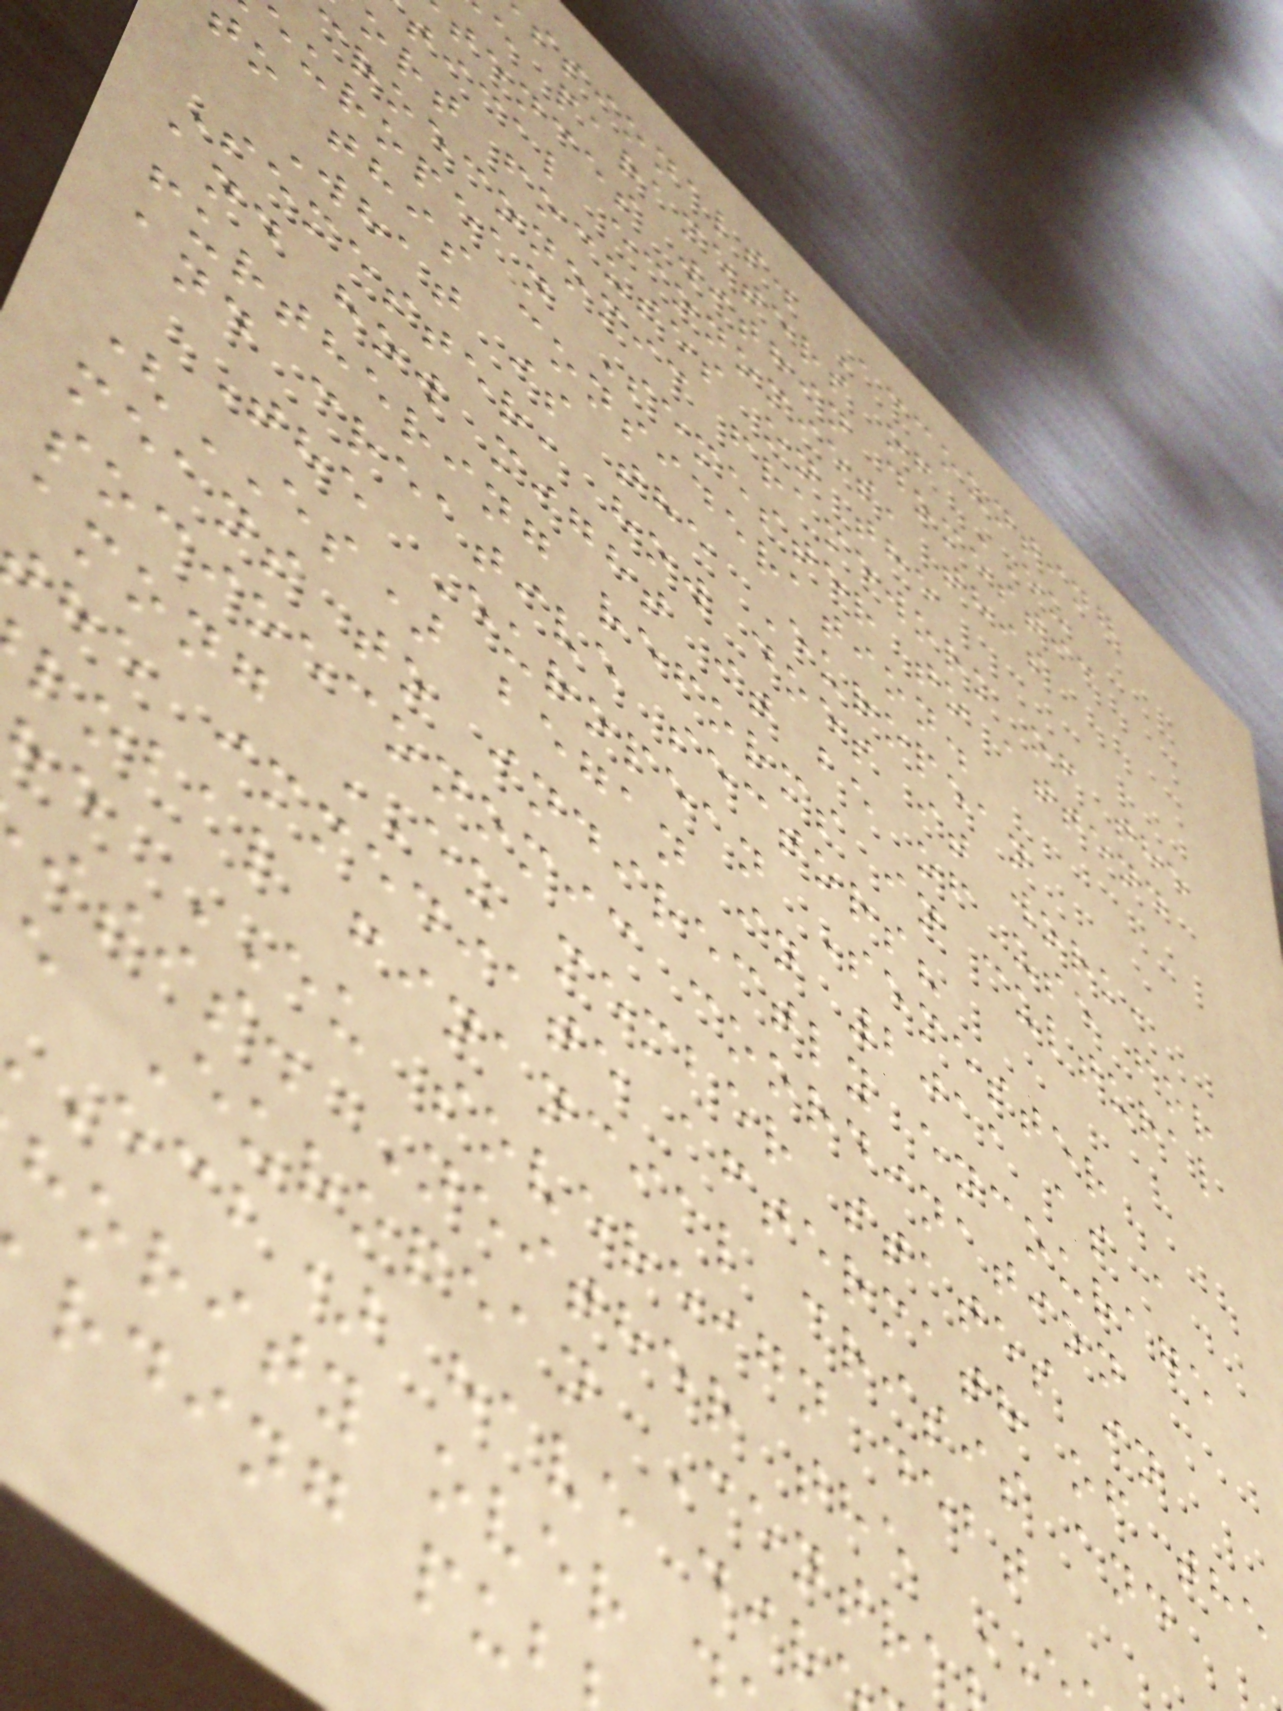ssionals. Accounting
e parameters of EU
tences within domestic
tical economies, this
ort focuses on the
croeconomic framework of the
european Semester to attend
to this consideration.
What is the European
Semester, how does it work,
and how might it be of use for
furthering reforms in cultural
and creative sectors?
The European Semester
(ES) began in 2011 as a
means to indirectly encourage
socioeconomic coordination
among EU member states in
he immediate aftermath of the
lobal financial crisis and
he EU sovereign debt
isis. Neither the
e European Centra
ecb) have dir
hority over
rding pub
